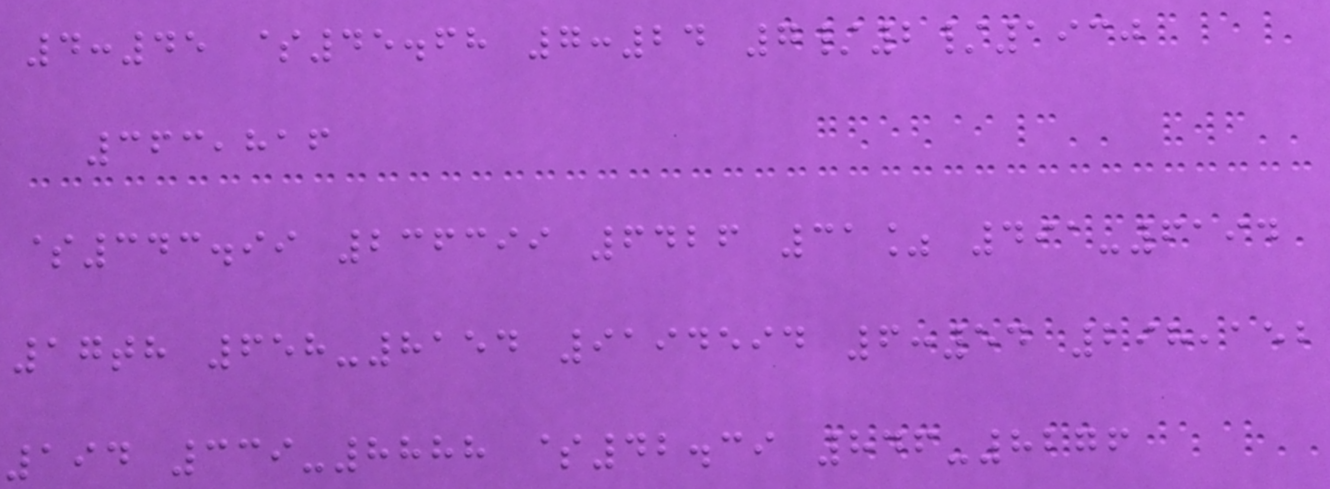4:45 $45.68 7:24 7/2/1930
363,816
$343.99 236399 6426 31% 491-6194
17th 658-8154 9194594 6:54 298,152
194 339-8888 $42.39 846-8276
